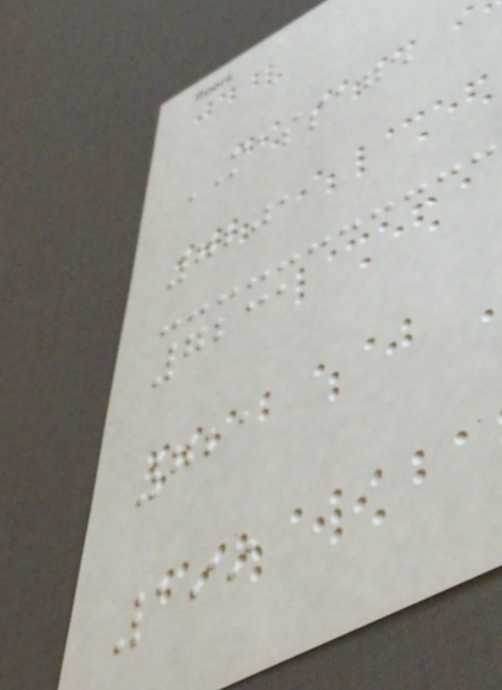MASSAGE
7201
7231
721
199
